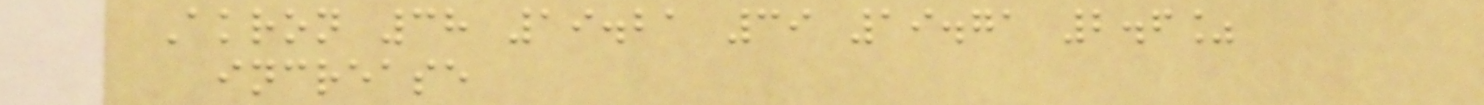Akron 38 19.21 39 19.71 2.6%
increase
